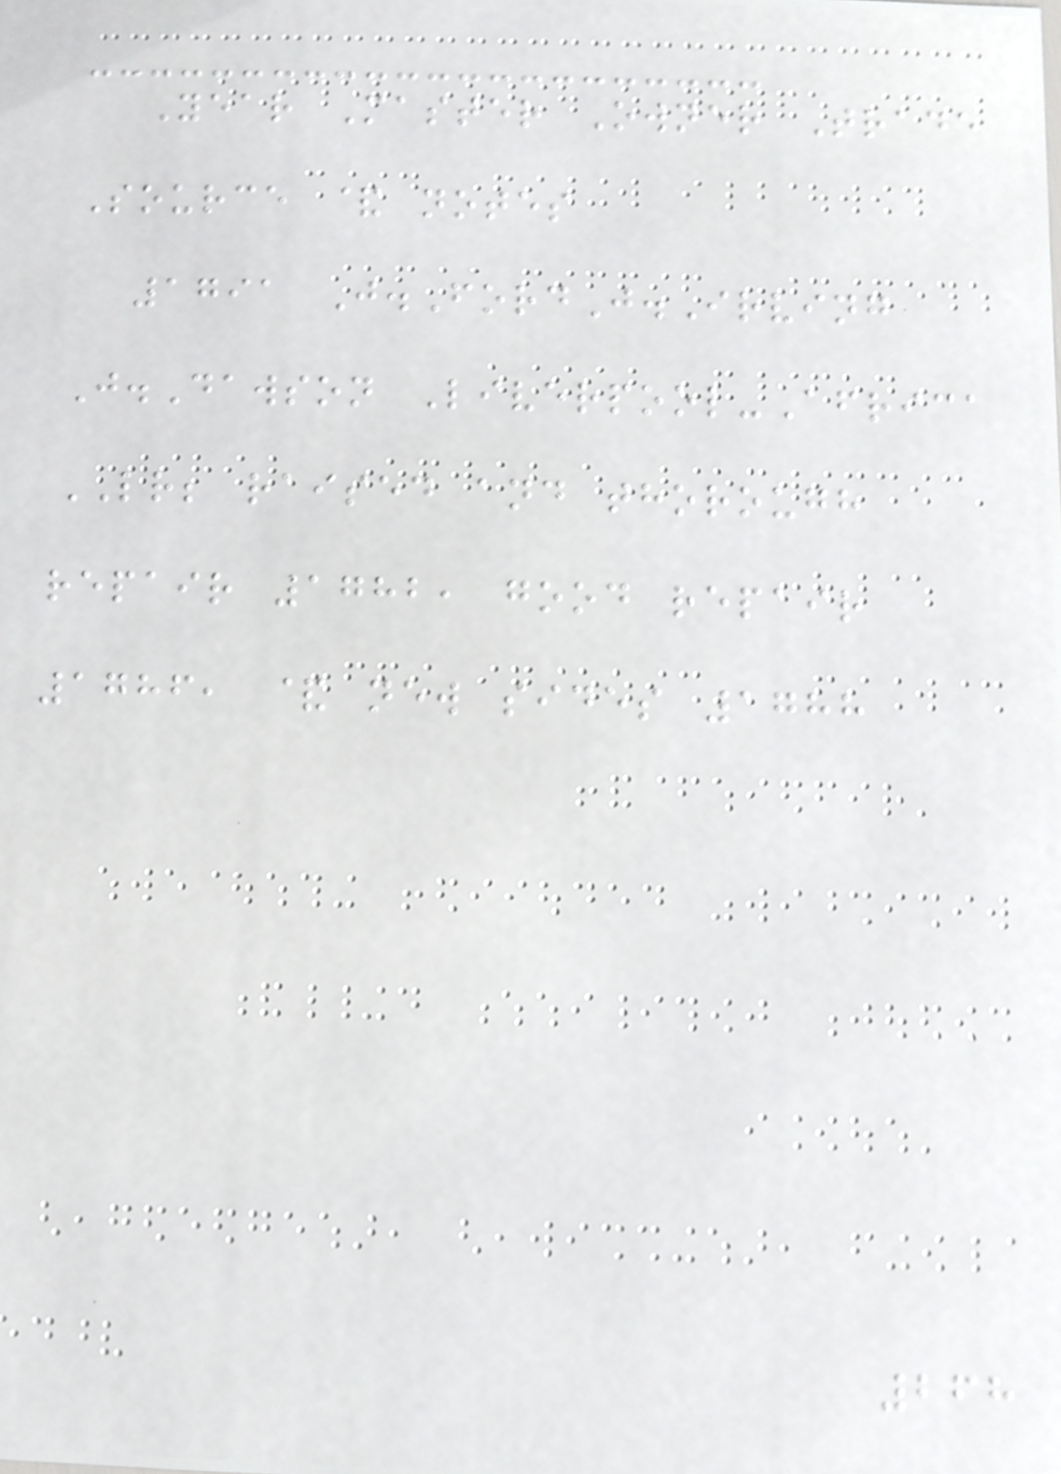Year Master Owner Trade
Source & notes
1791 J.FordJ.Irving
J.Dawson Liverpool-Africa
LR; raised and thorough
repair 1782, good repair
1786, & new sides 1788
268
